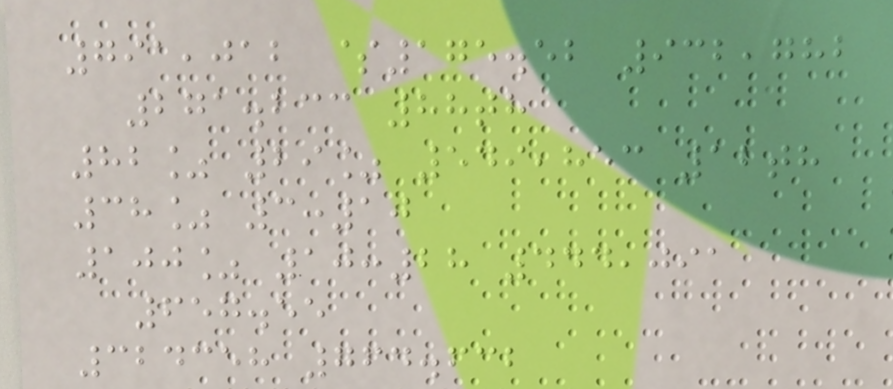791,012 $175.52 932,782
271.233 88th
82% 29% 549,853 12th
38% 3:10
100% 10:28 444,091
657.55
324358 764.632
